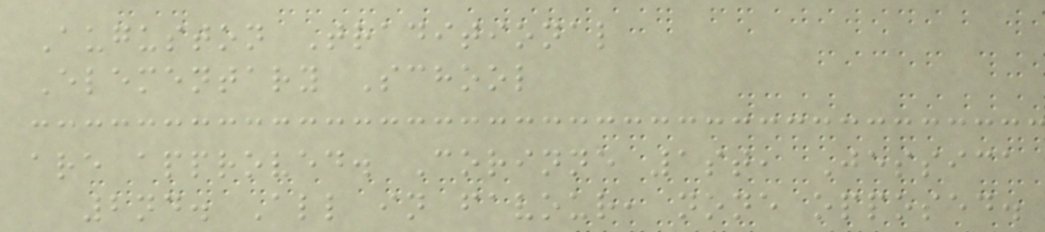Auguston Traditional
Elementary School
are approved. Corinne 1st, Jessica
2nd. All in favour, none opposed.
